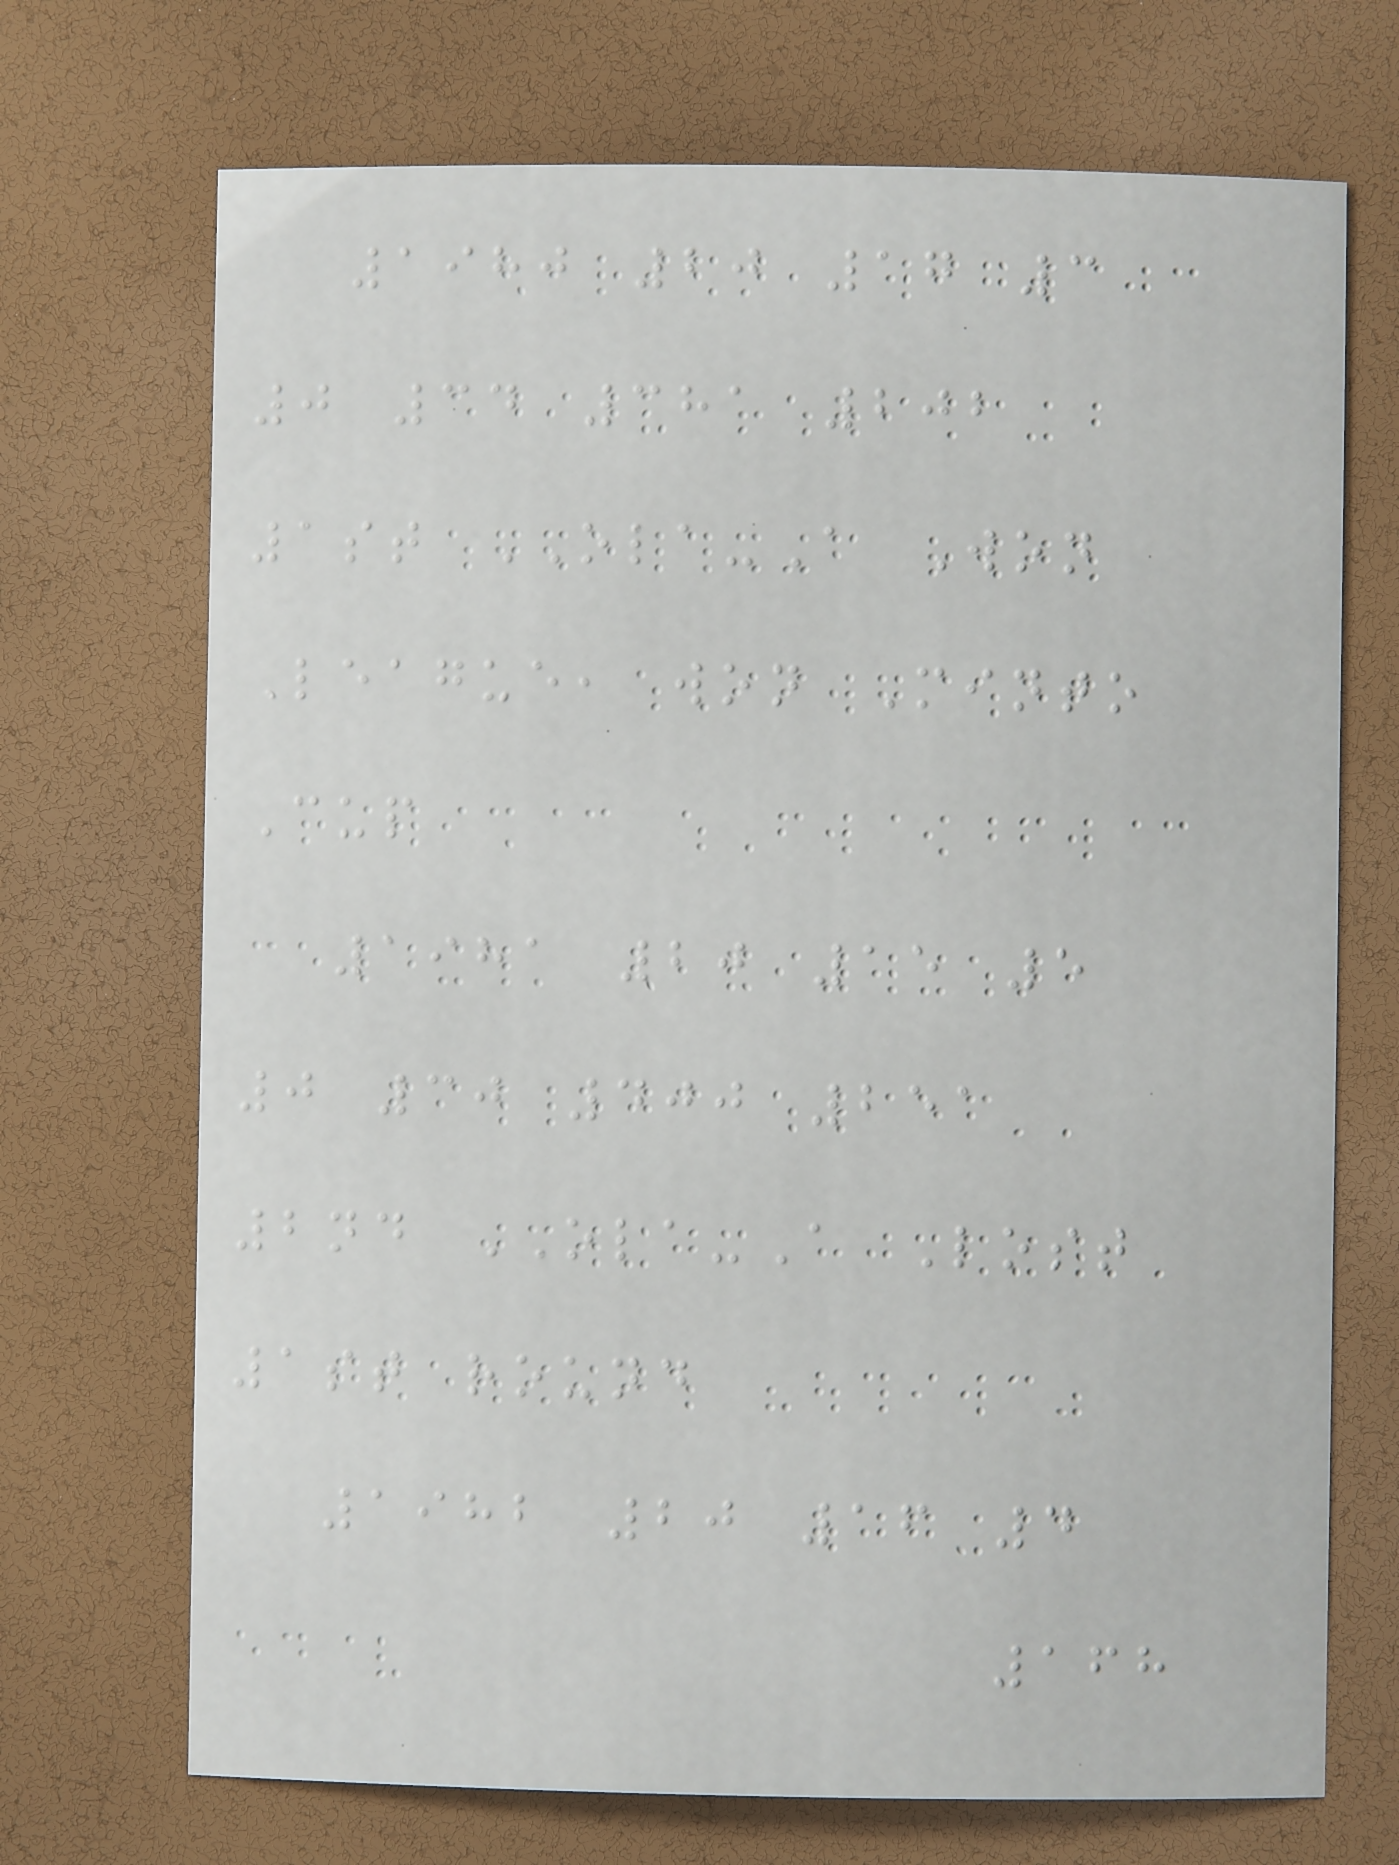1980 20 17 3
0 34 381 202
1st OLA-A Won
League, won Minto
Cup
1981 20 15 5
0 30 400 251
2nd OLA-A Lost
1st round
1982 20 16 4
168
